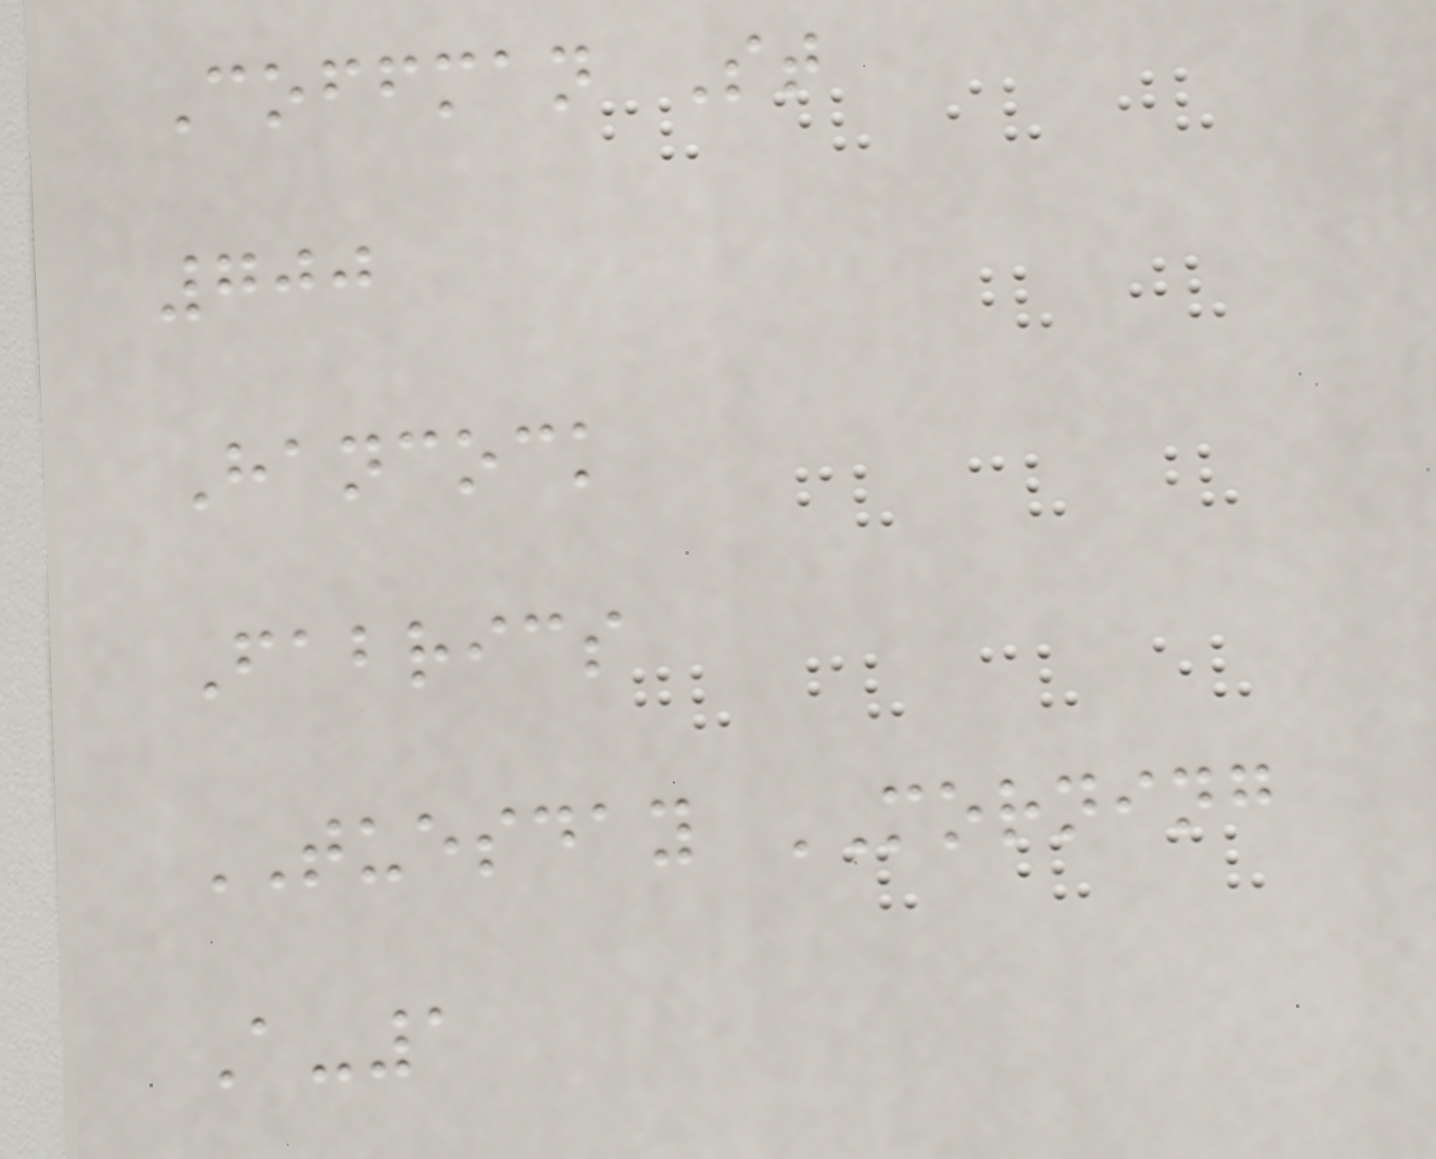Coffman St
700
Hancock
Fabrics
TUESDAY MORNING
A-1
